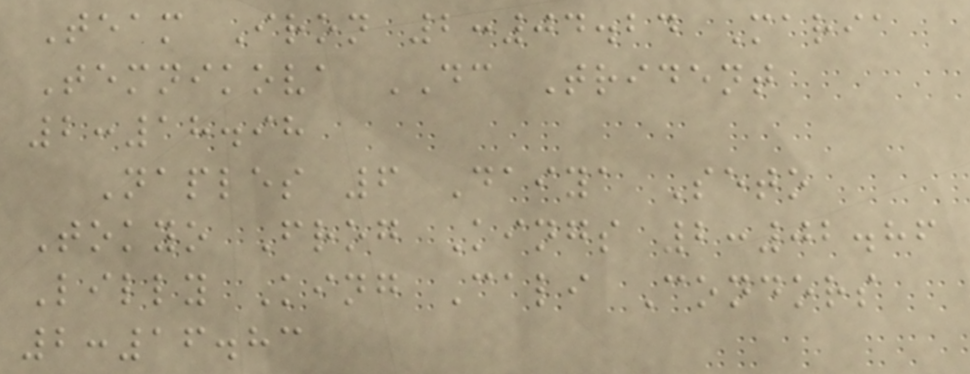Team Iron 2:04.24 Maria
Temnikova DC Trident
2:18.98
Naples 6 Daiya Seto
Tokyo Frog Kings 2:02.86
Lilly King Cali Condors
2:16.83
